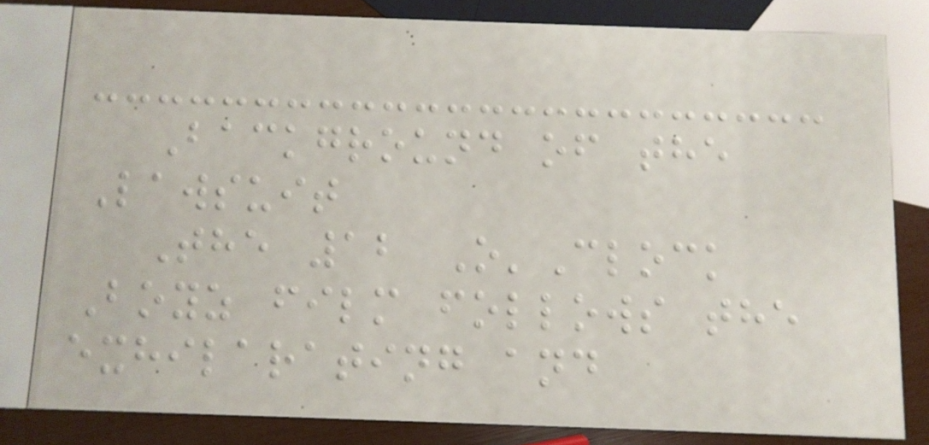Background of the
Lawsuit
The 12 O'Clock
Boyz film follows the
exhilarating and
